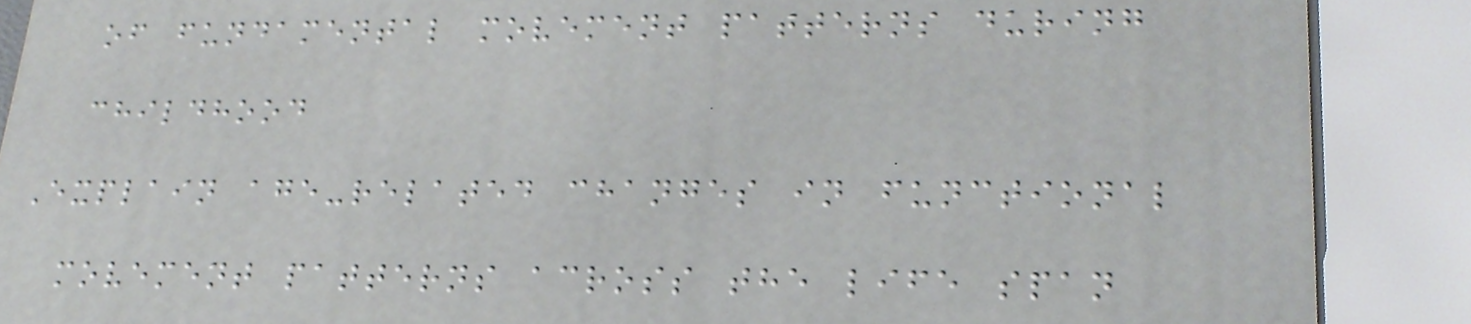of fundamental movement patterns during
childhood
Explain age-related changes in functional
movement patterns across the life span
